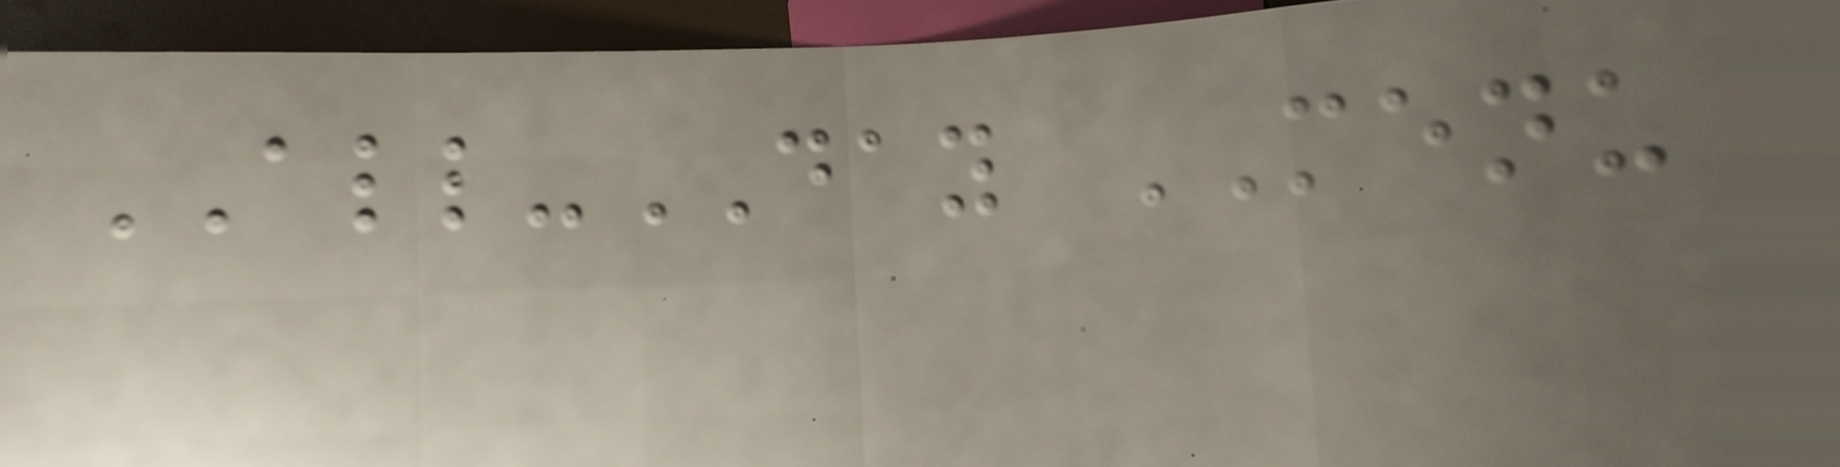ALL-DAY MENU
